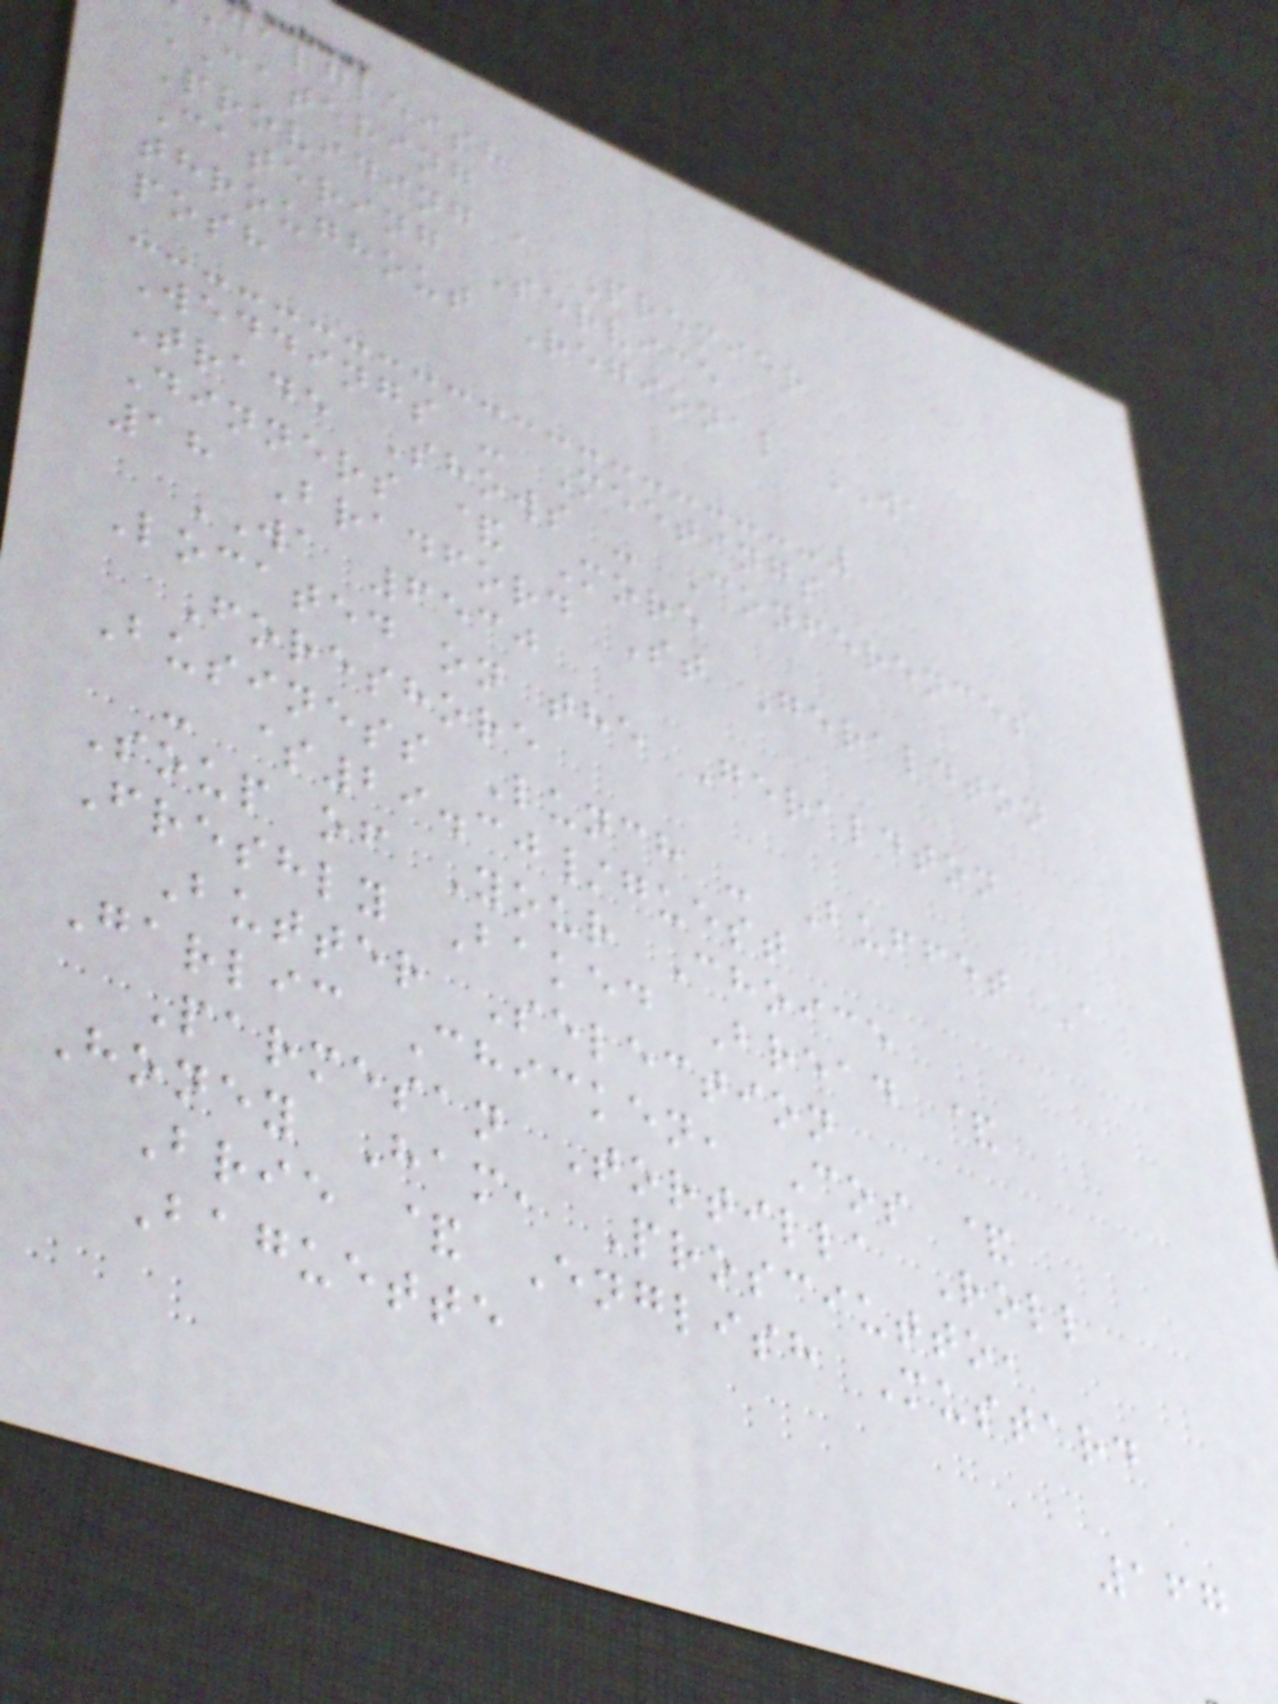dalgleish
CATERING
Providing a Premier
Catering Service
throughout Regional WA
posh
Weddings - Meetings
Trade Shows - Conferences
Dinners & More
18 Bradford St Geraldton
WA 6530
Located on the Geraldton
Foreshore
Business Lunch - Buffet A
- $29.30/guest
Soup of Your Choice
Freshly Baked Bread &
Butter Selection
Garlic Chicken, Cos &
Parmesan Tortilla Roll
Honey Ham, Prosciutto,
Brie & English Mustard
Baguette
167
